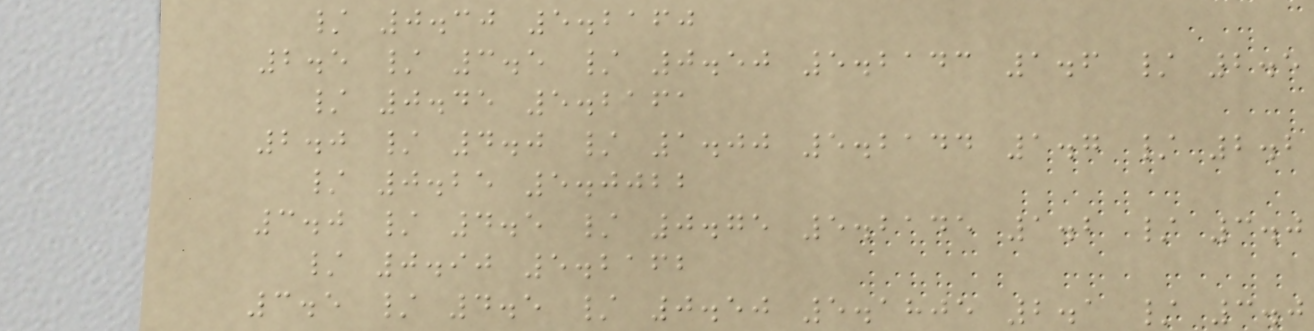/ 0.30 5.2160
2.5 / 3.5 / 0.50 5.2143 1.6 / 2.5
/ 0.45 5.2161
2.0 / 4.0 / 1.00 5.2144 1.7 / 2.2
/ 0.25 5.0022
3.0 / 4.5 / 0.75 5.2145 1.2 / 3.0
/ 0.90 5.2162
3.5 / 4.5 / 0.50 5.1805 2.1 / 3.0
